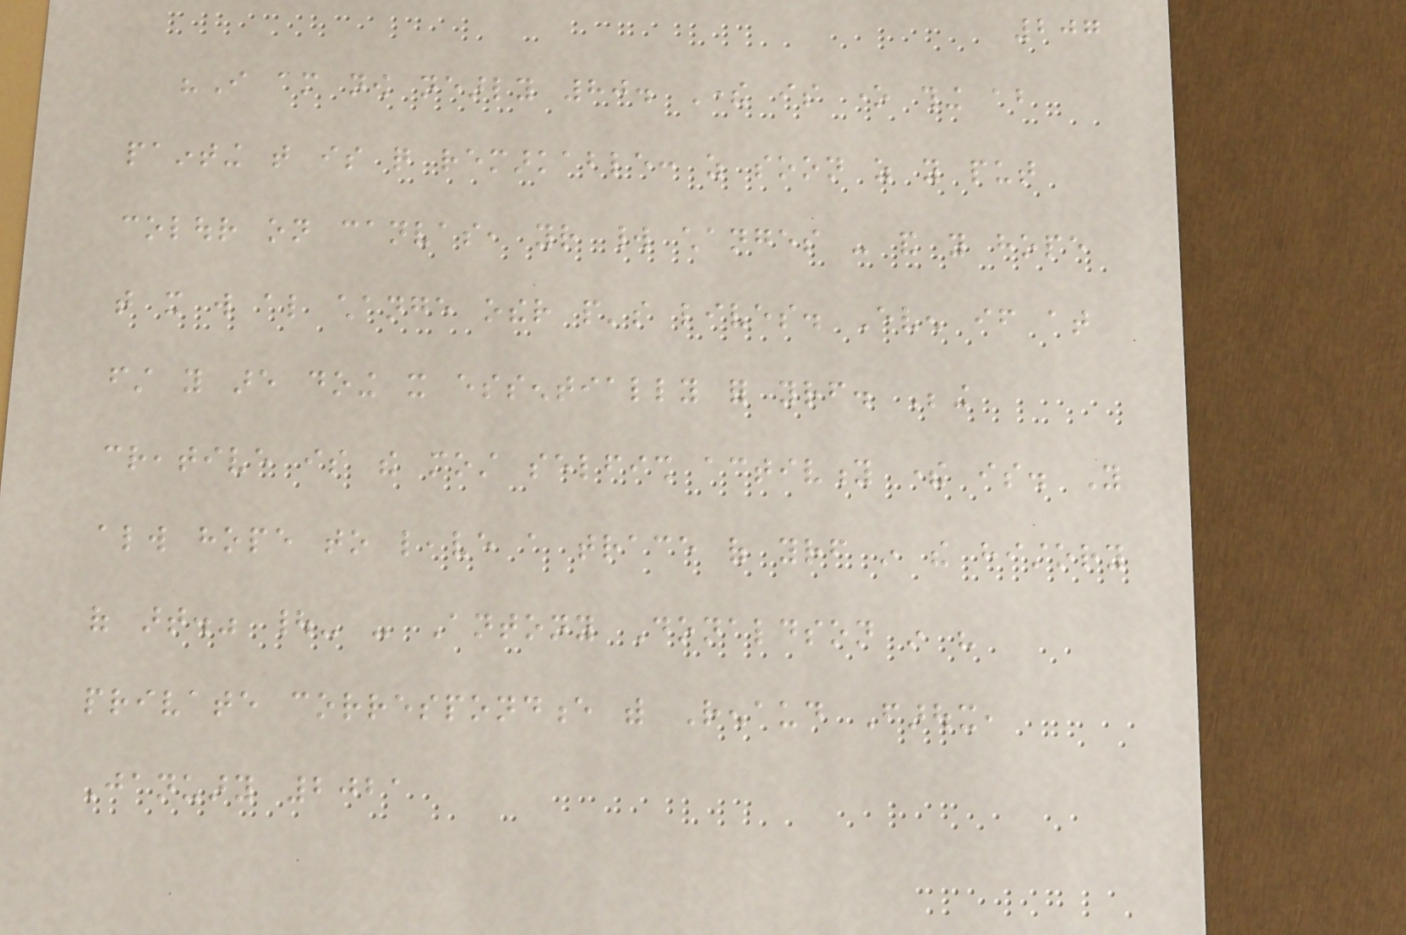207
"I am now nearly 80. There is one thing about
painting that is quite remarkable: as soon as you put
colour on canvas, your world changes - and you hope
that it will also change other people's lives. Even if at
first you are doing it essentially for yourself. Being
creative is the most selfish activity there is. You
always hope to leave a trace of yourself in the history
of art." |- - Antony Donaldson in his
private correspondence with Renaud Faroux,
January 2021
